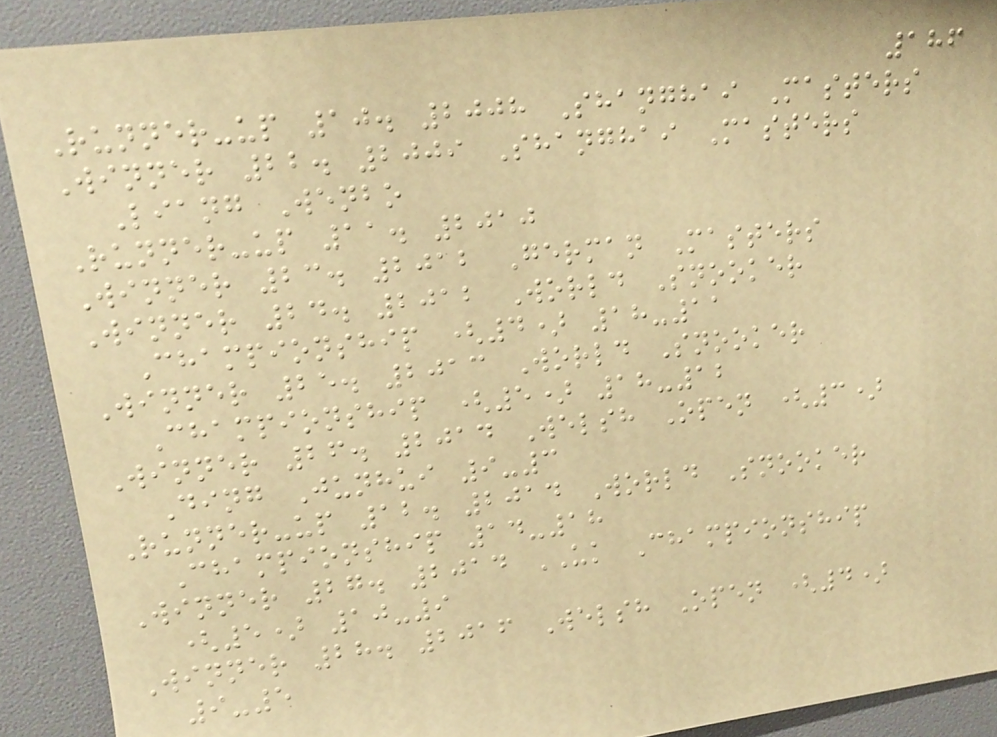186
Runner-up 10. 2008 Shanghai Masters
Winner 22. 2009 Shanghai Masters
Liang Wenbo
Runner-up 11. 2010
Winner 23. 2012 German Masters
Winner 24. 2012 World Snooker
Championship (4) 18-11
Winner 25. 2013 World Snooker
Championship (5) 18-12
Winner 26. 2014 Welsh Open (3)
Ding Junhui 9-3
Runner-up 12. 2014 World Snooker
Championship 14-18
Winner 27. 2014 UK Championship
(5) 10-9
Winner 28. 2016 Welsh Open (4)
9-5
